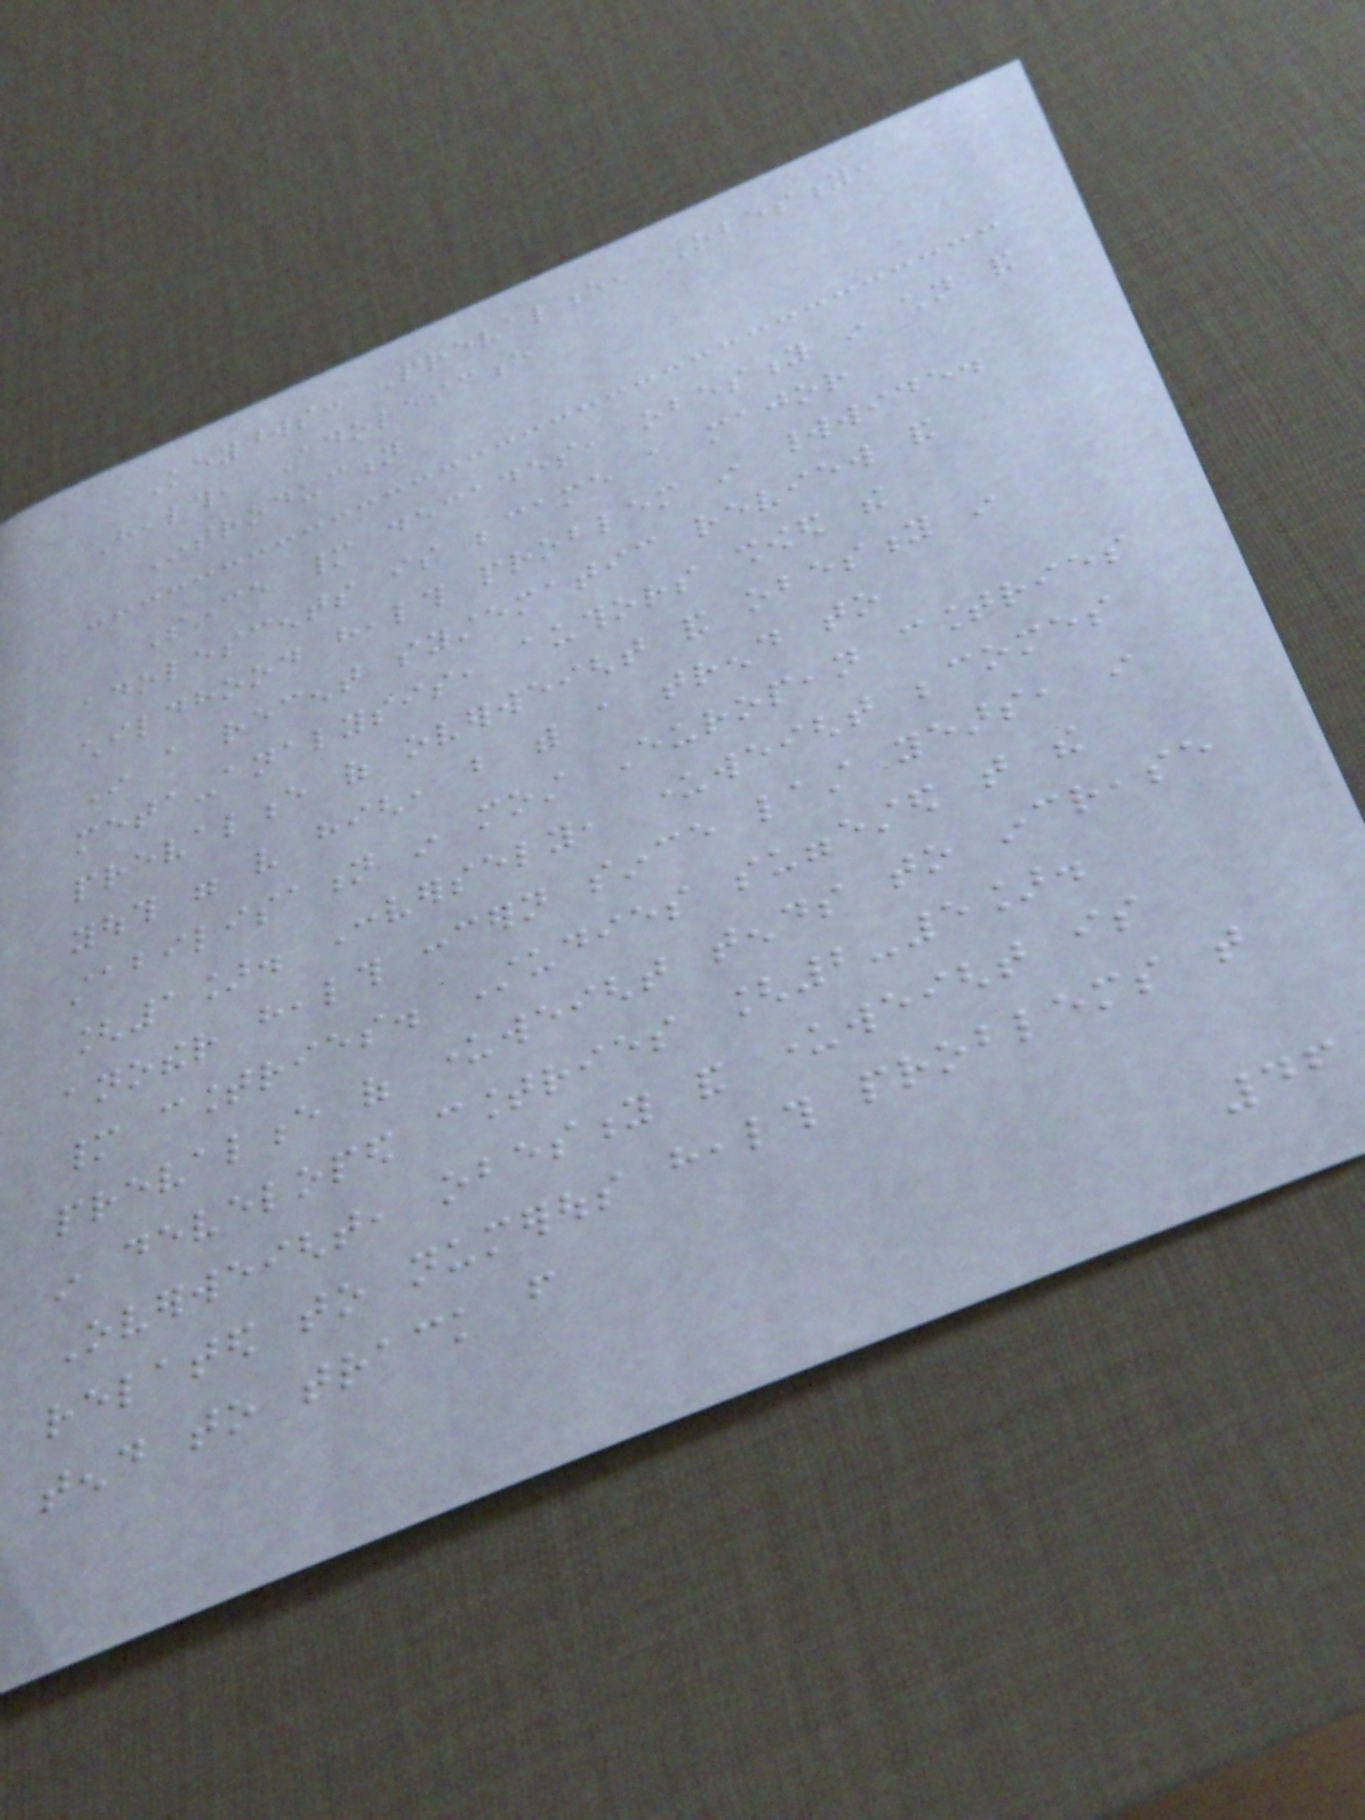Keywords: Prevalence, Obesity,
Health, Adolescence
Introduction
Since many decades, obesity in children and
adolescents is became a major
childhood health problem in worldwide.
In a recent systematic review and
meta-analysis, authors showed the
prevalence of overweight and obesity in
youth were very high, but with a trend to
stabilisation in most European countries
[1]. Conversely, underweight becomes
another health concern since last years, in
many countries. Studies suggested that the
prevalence of underweight tends to increase
in developed countries [2-5].
Overweight, obesity and underweight is
related to numerous health problems that
tend to track from
46
